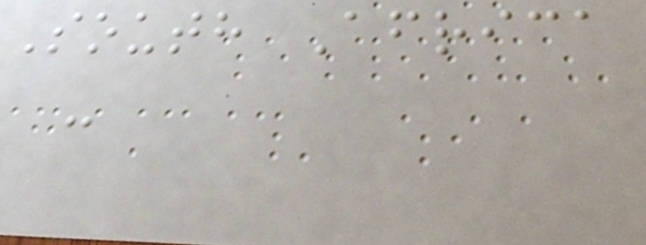South Africa
-
